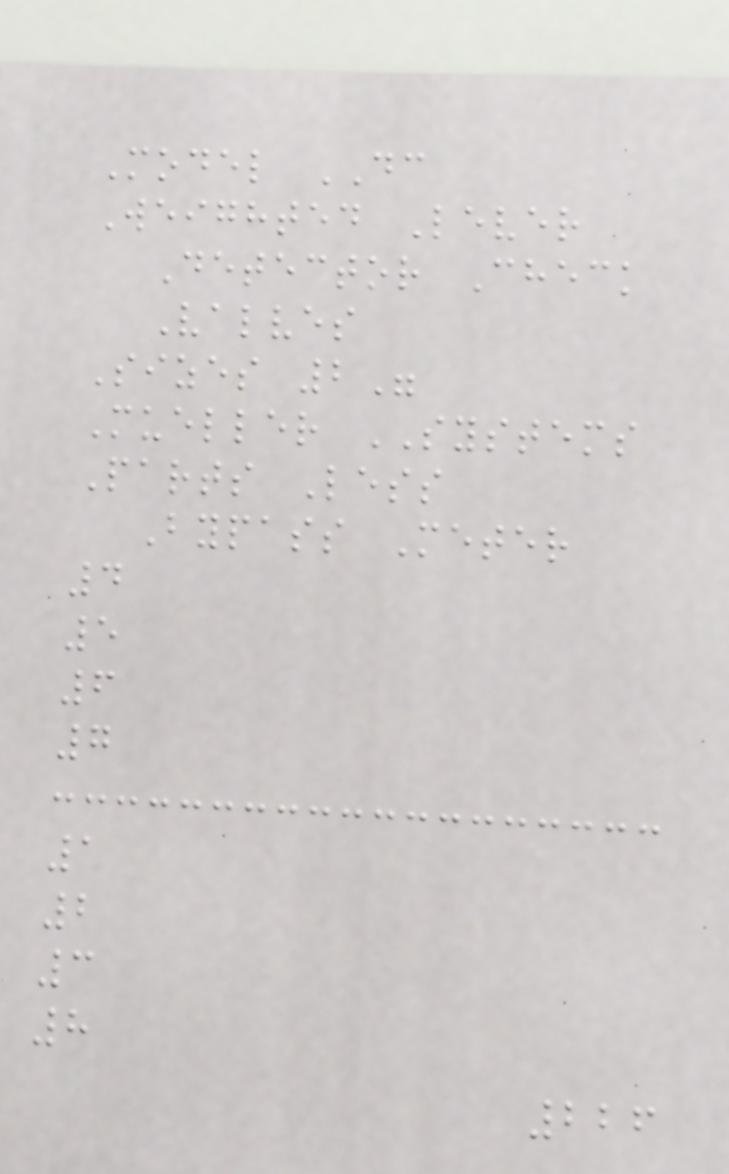Model DC
Weighted Lever
Detector Check
Valves
Sizes 2"
Mueller SYSTEMS
Parts Less
Bypass Meter
4
5
6
7
1
2
3
8
226
